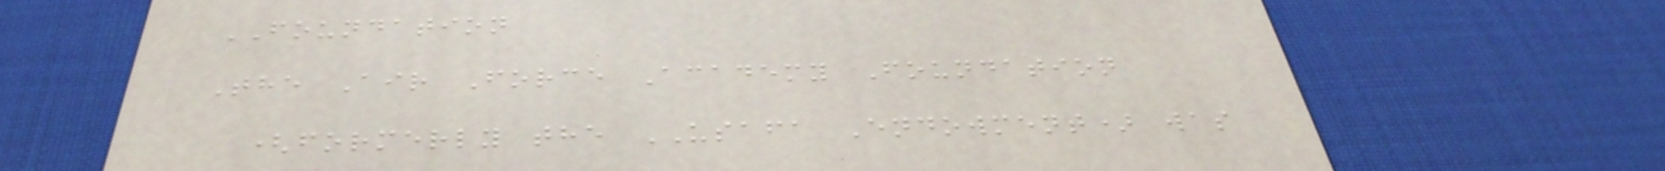FOUNDATION
The Air Force Academy Foundation
(formerly the USAFA Endowment) was
